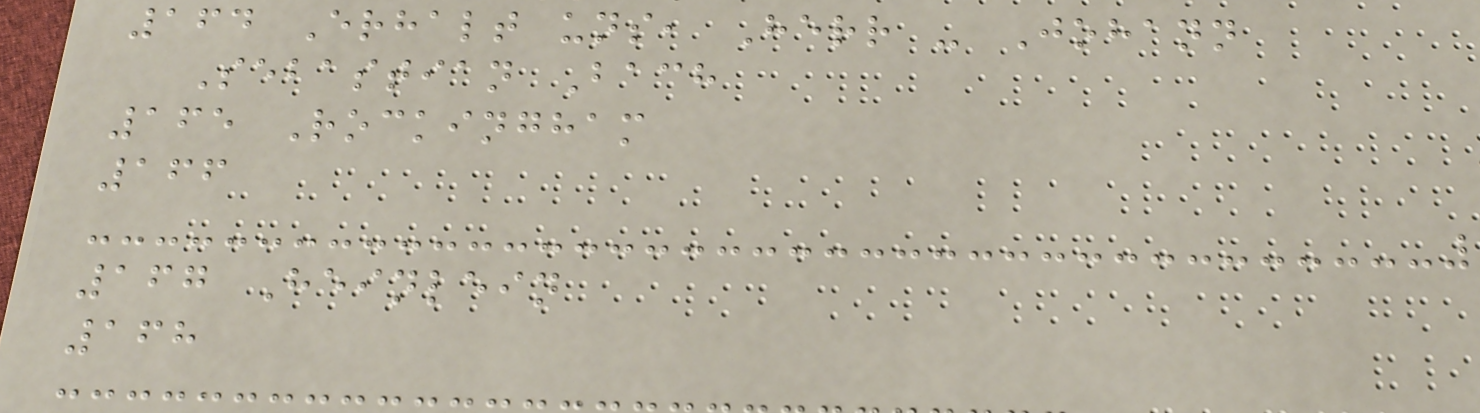164 Erhalt uns, Herr - Johann
Sebastian Bach
165 Rockingham
166
167 Heinlein
168
